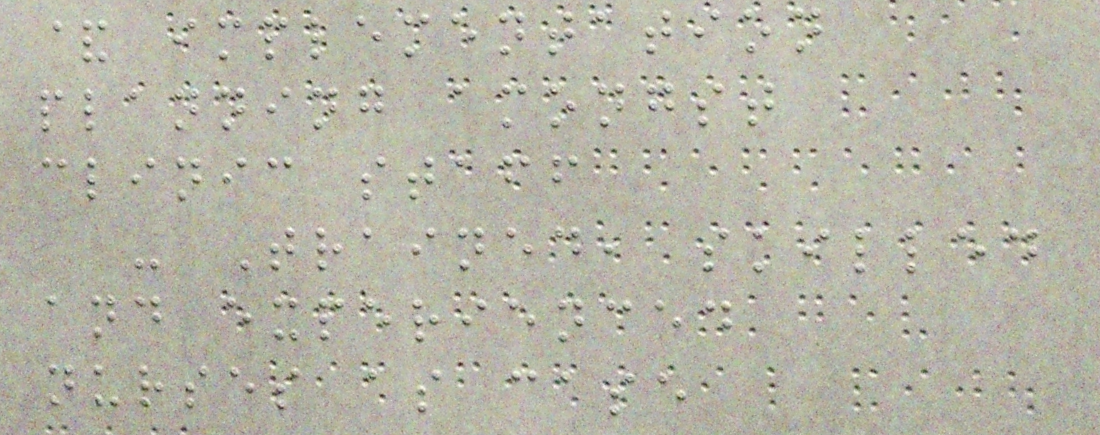& implementation
planning amongst
clinic staff
- Trained, skilled
and experienced
nurses as case
